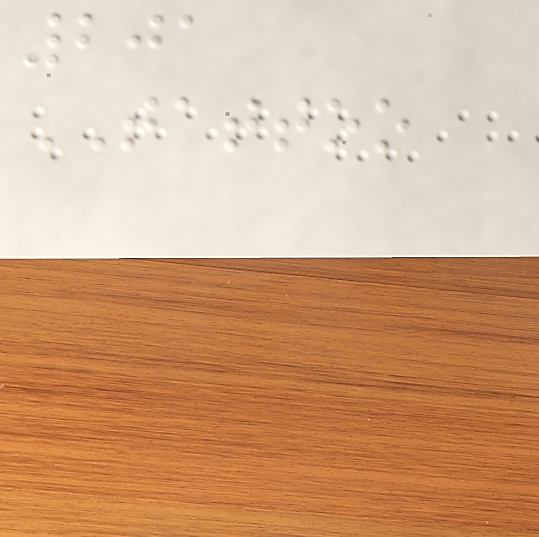201
TATTOO
